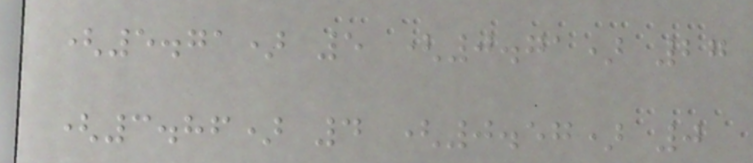(5.71) 5 (0.71) 27
(3.86) 4 (0.57) 0
